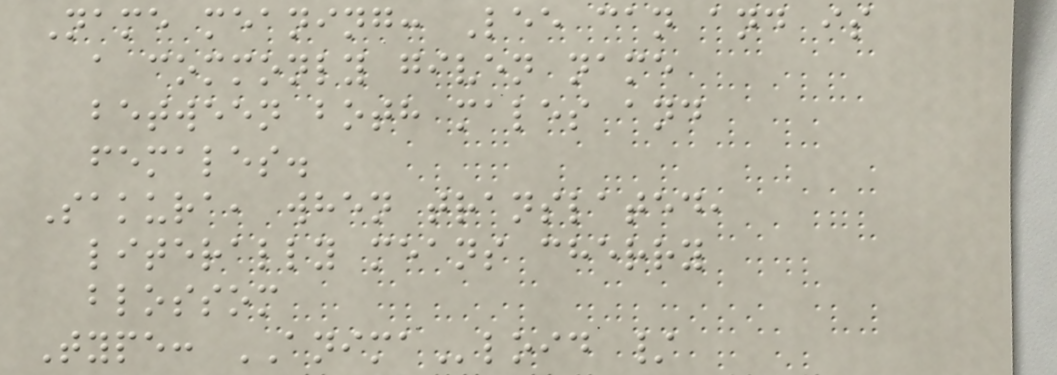Name meaning: Lee can and is
a commonly given name
between both males and
females.
Sakura, when translated,
literally means cherry
blossom
Type: ANIMAloid /
